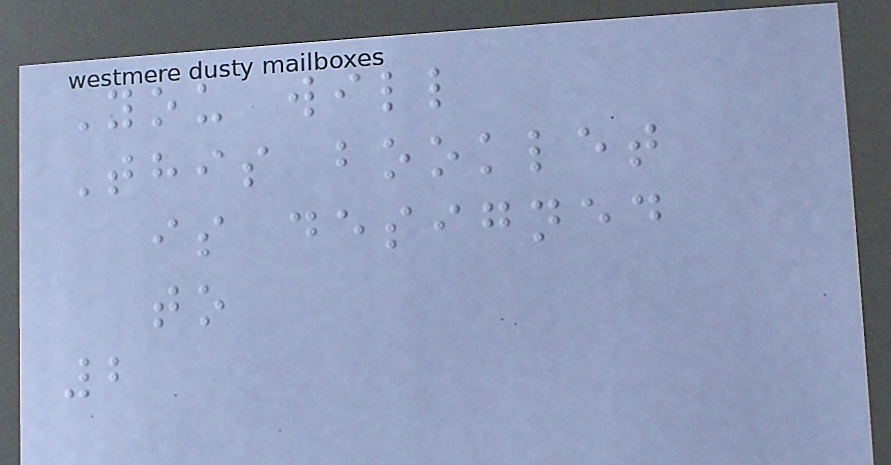You will
This booklet
is designed
to
2
